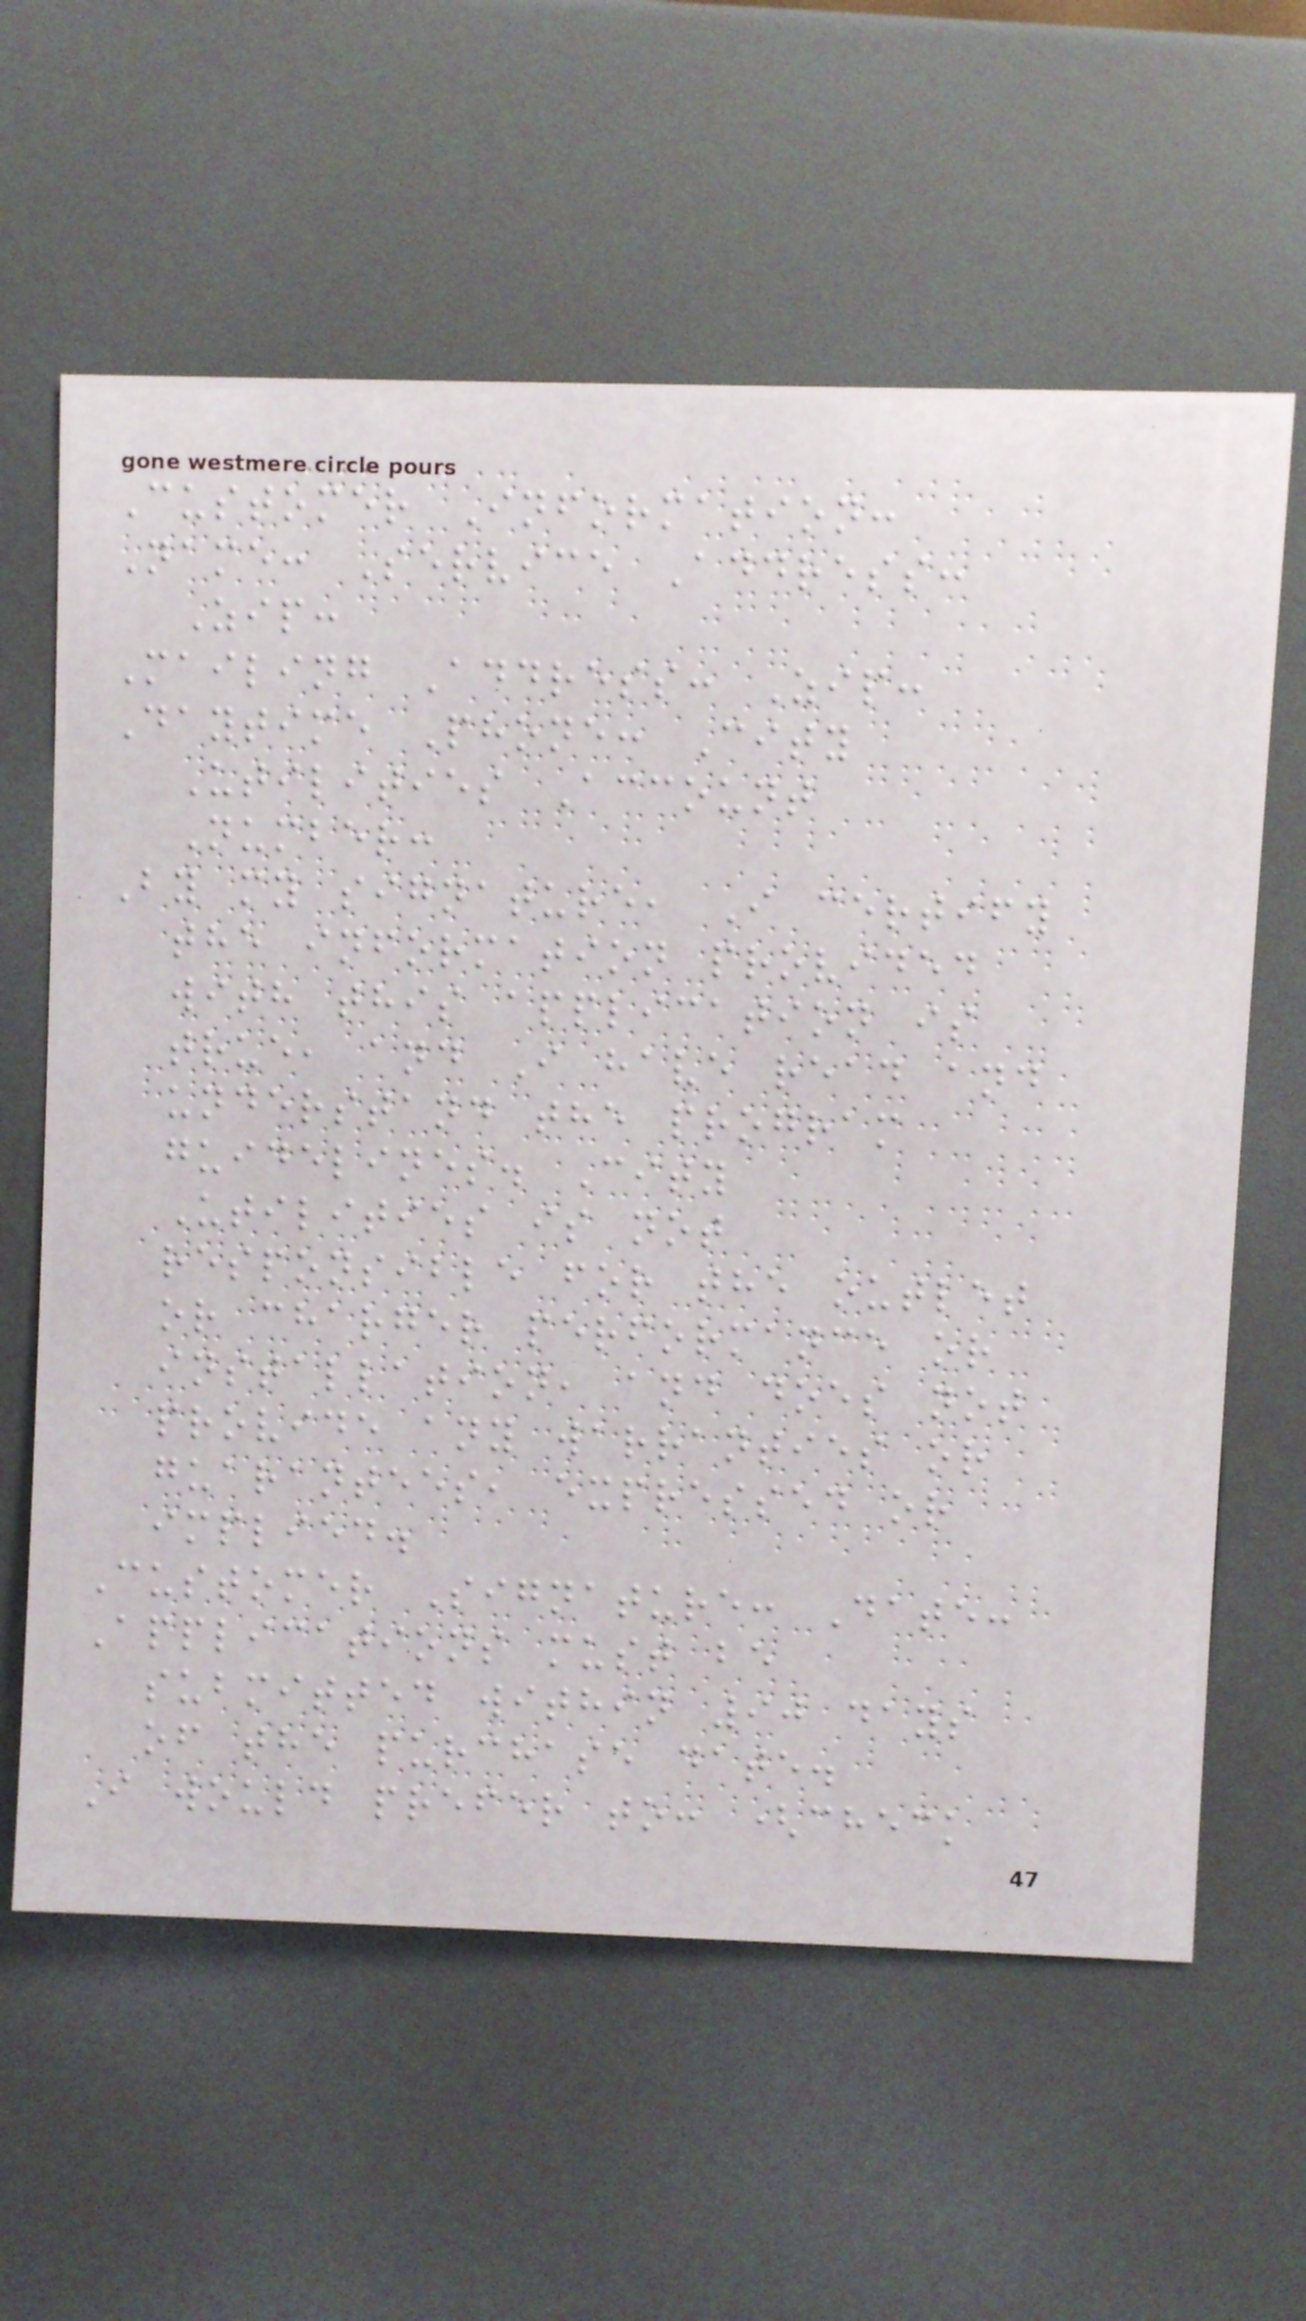Customer Information:
Name: Service Address:
Zip:
Mailing Address: Zip:
Daytime Phone: City
Utilities Account
Number:
By my signature, I certify
the information provided
with this application is
true, and I have read and
understand the program
guidelines. City
Utilities is not
responsible for the outlet
or charger performance or
installation, and does not
provide any warranties or
guarantees, expressed or
implied.
Customer Signature: Date:
Applications must be
submitted within 90 days
of the purchase date.
I would prefer to: (check
